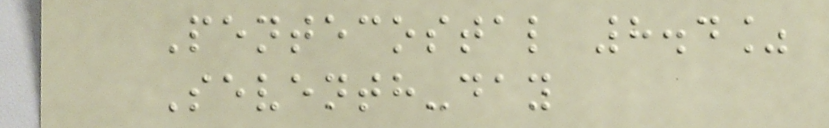Pentecostal 8.4%
Seventh-day
